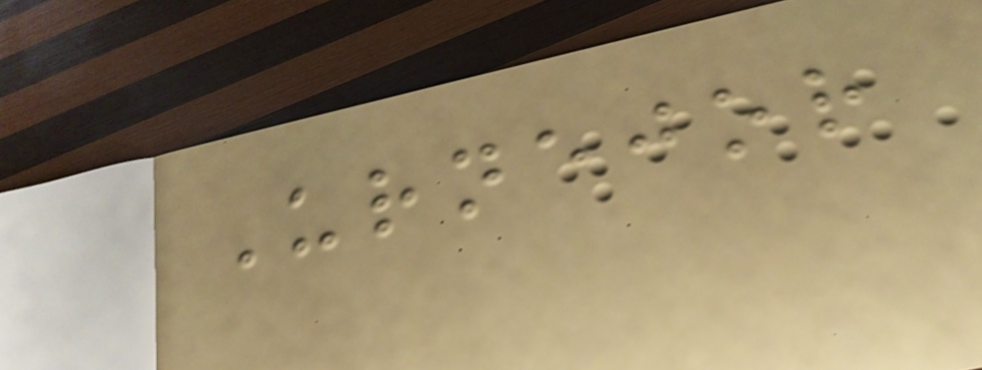Urnejor
